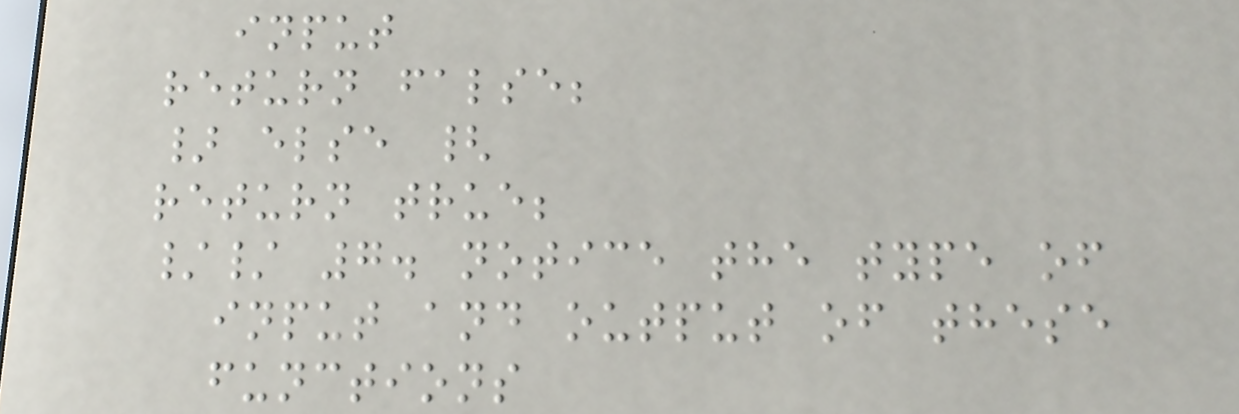input
return false;
} else {
return true;
// 7. notice the type of
input and output of these
functions
